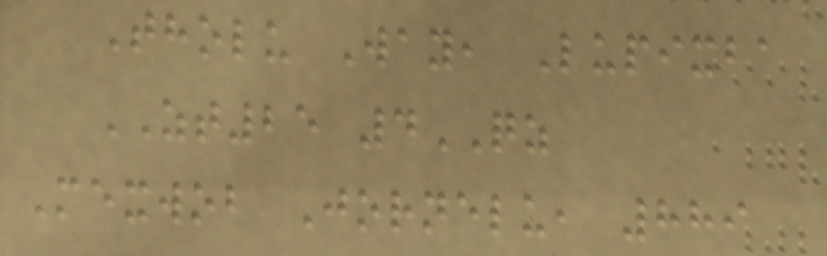Tholu Way, Lupixba
ZT25 4QZ
Mexwob Jornelu, 889
